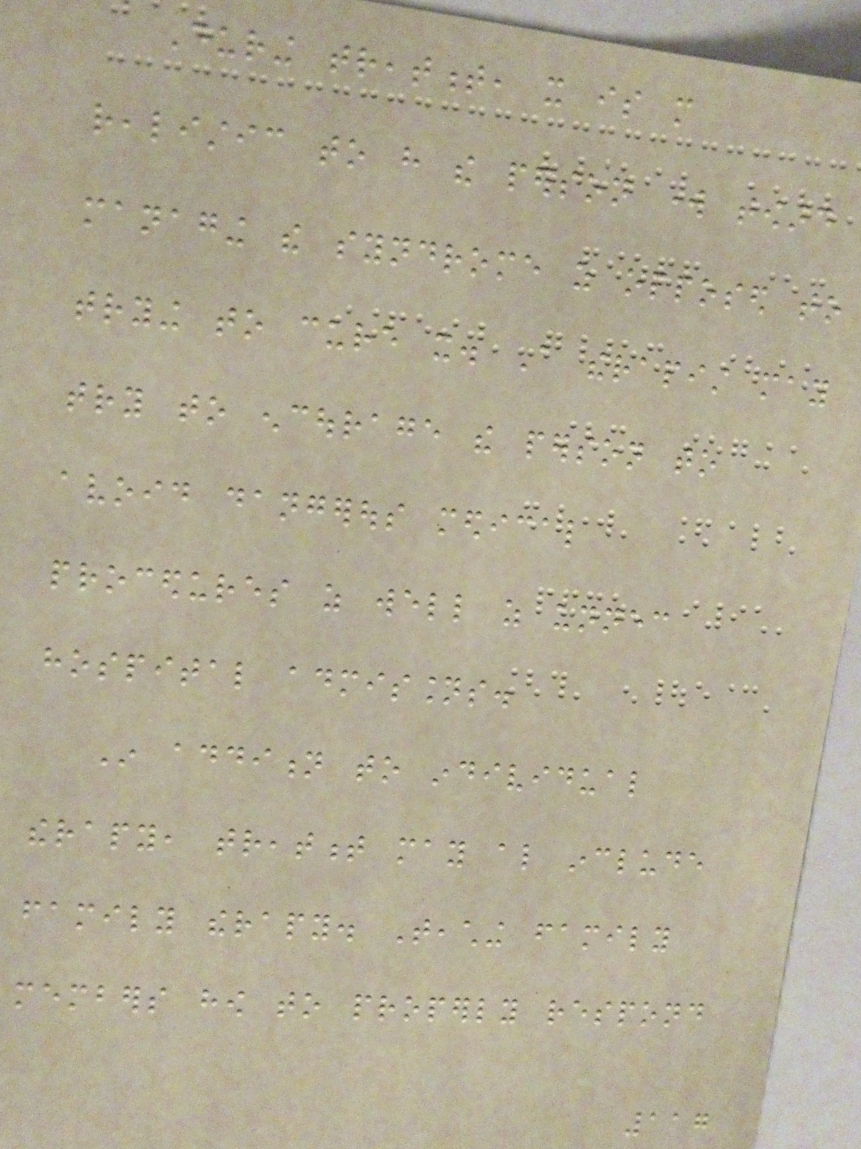During treatment, it is more
realistic to have the person work toward
managing the syndrome as opposed to
trying to cure it. A therapist may
try to encourage the person to
avoid dangerous medical
procedures as well as unnecessary
hospital admissions.
In addition to individual
therapy, treatment may also include
family therapy. Teaching family
members how to properly respond
117
